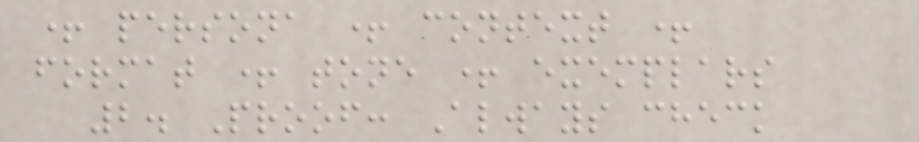+ persona + context +
format + tone + exemplars
2. Proof: Always check
